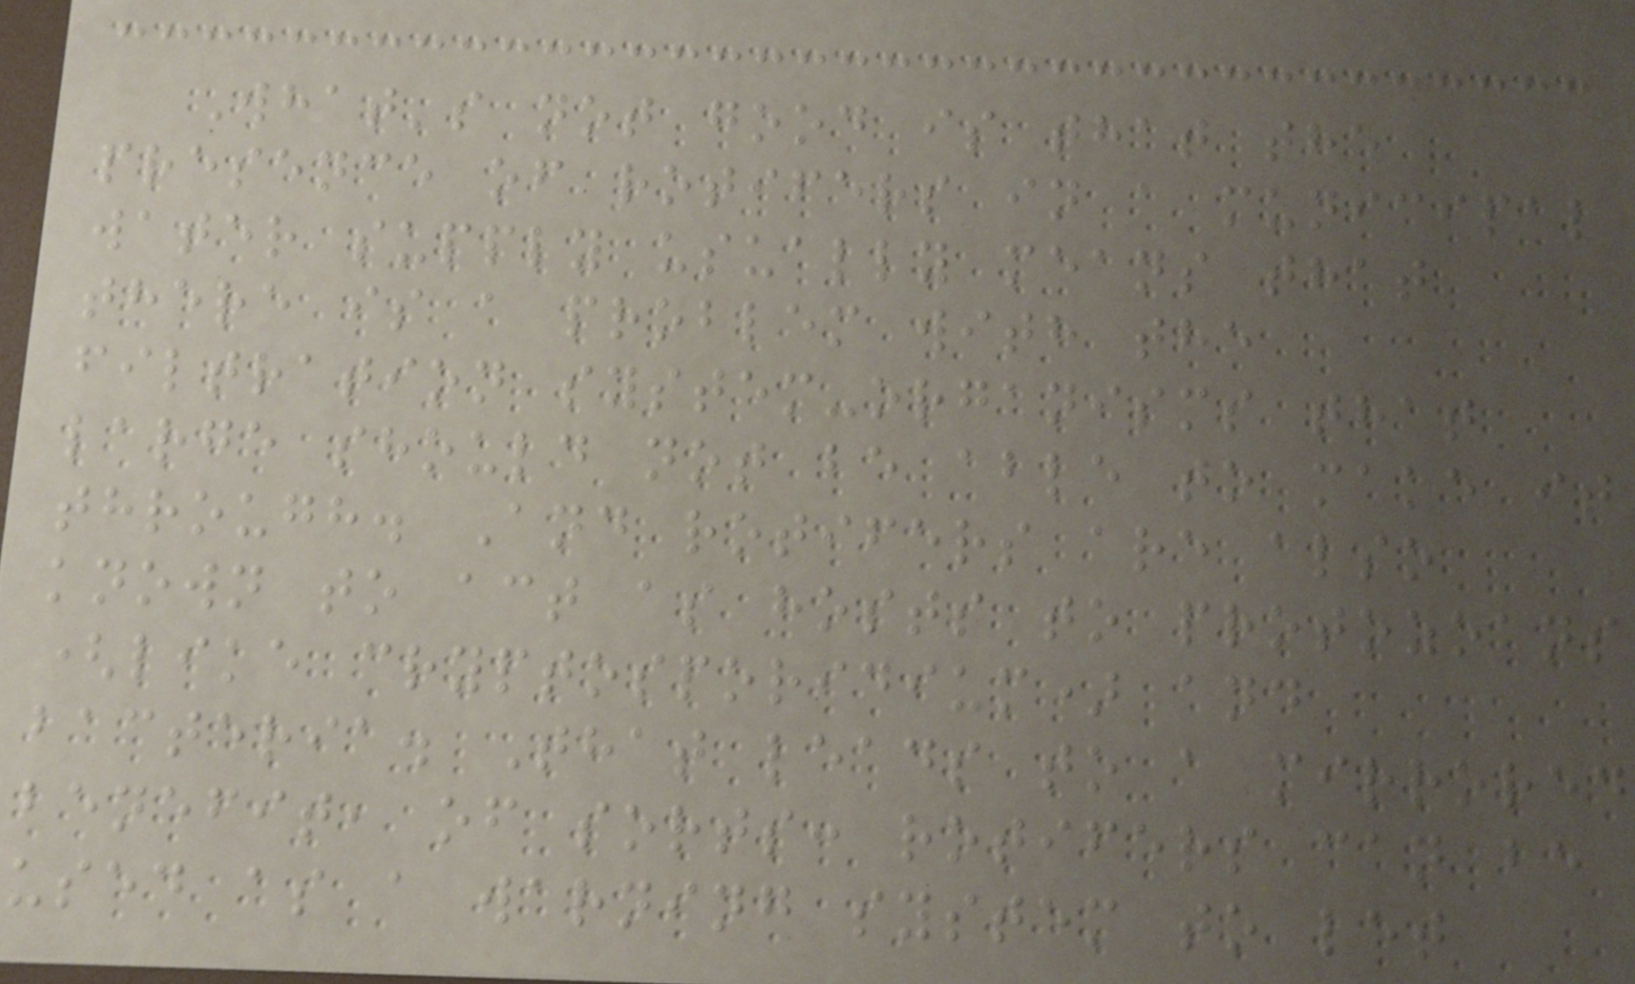What's not good is that the
presence of rotifers in a municipal
water supply usually means that
there is a problem with the
filtration system-organisms that
large should not be able to make it
through. And rotifers are also
known to act as hosts to protozoans
(like cryptosporidium) and
bacteria. That leads to a mirrored
benefit, of sorts: rotifers can be
used as a warning system to let
